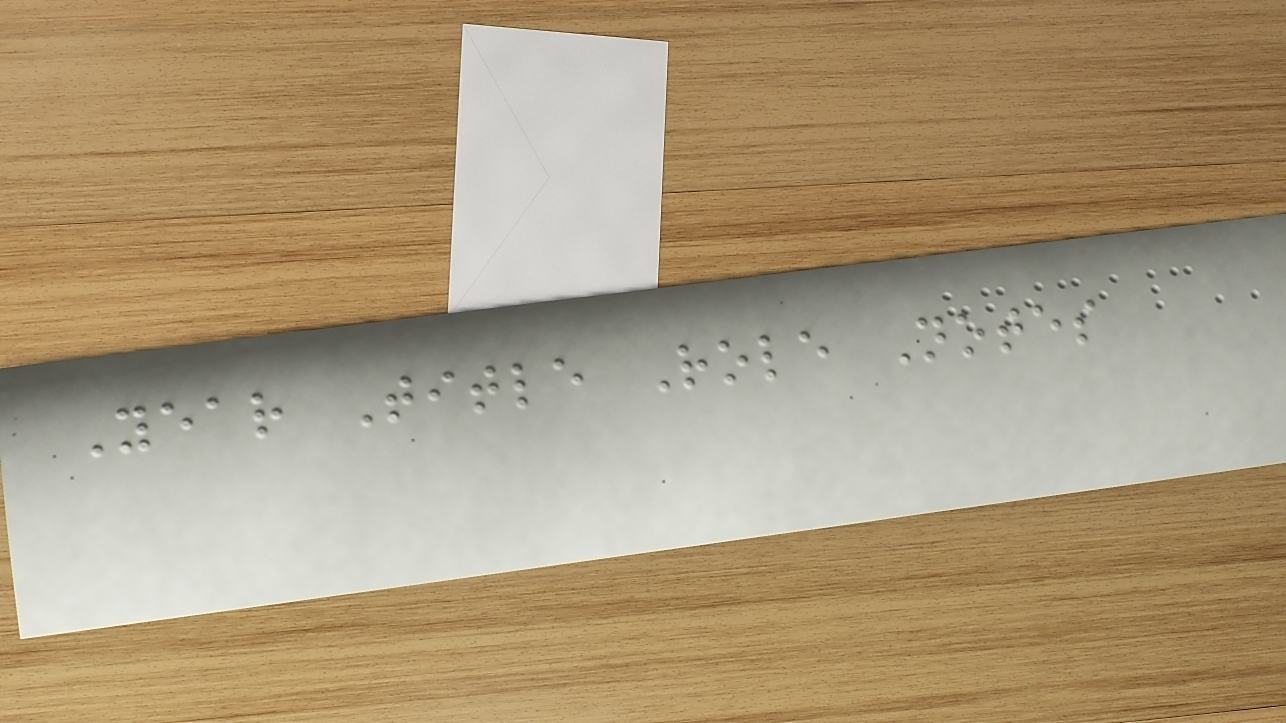Year Title Role Notes
